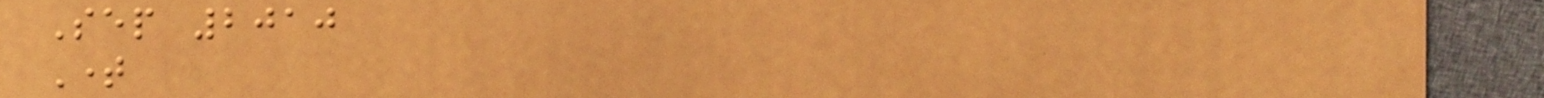Sep 2010
Time
